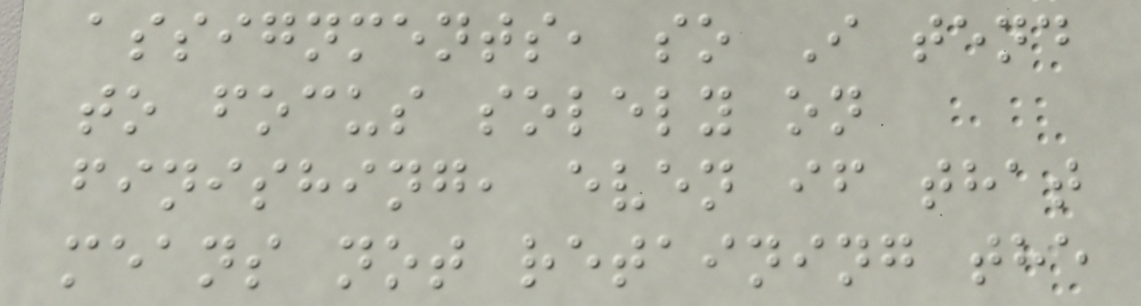assignments, so I tend
to focus solely on
finishing, even if that
means not retaining the
